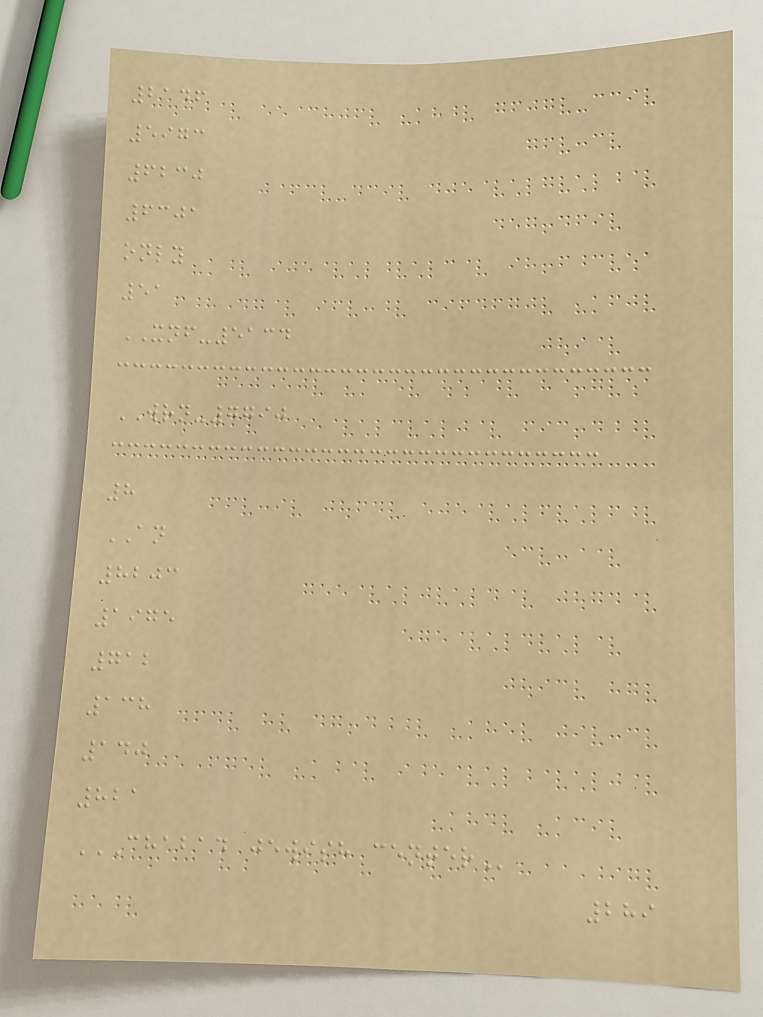2146
5973
6230
6301
only
51
XNF-5134
WRN-7790
8
AN
8203
1975
712
138
140
821
CHABAD JEWISH CENTER
289
